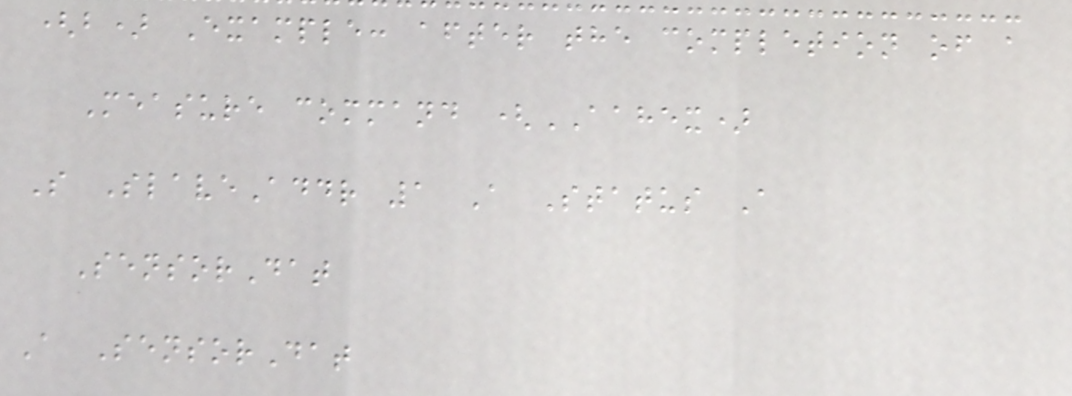(b) Example: after the completion of a
Measure command (AAHEX)
S SlaveAddr 1 A Status A
SensorDat
A SensorDat
